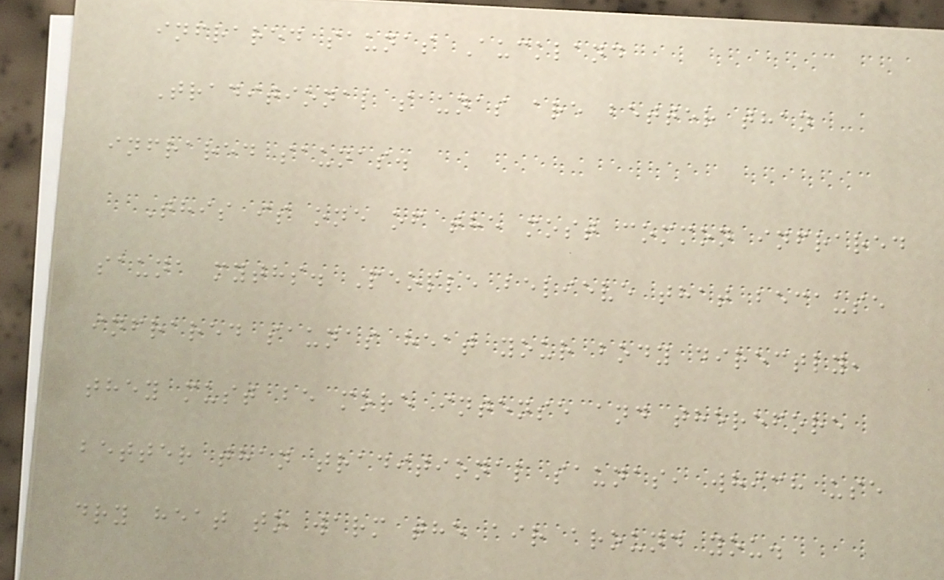infrared saunas Auckland
Traditional saunas are better than
infrared saunas.
This is one of the most common infrared
sauna myths. People believe that because
infrared saunas heat your body directly,
they must be more intense and therefore
better than traditional saunas, which use
dry heat to warm the air around you.
